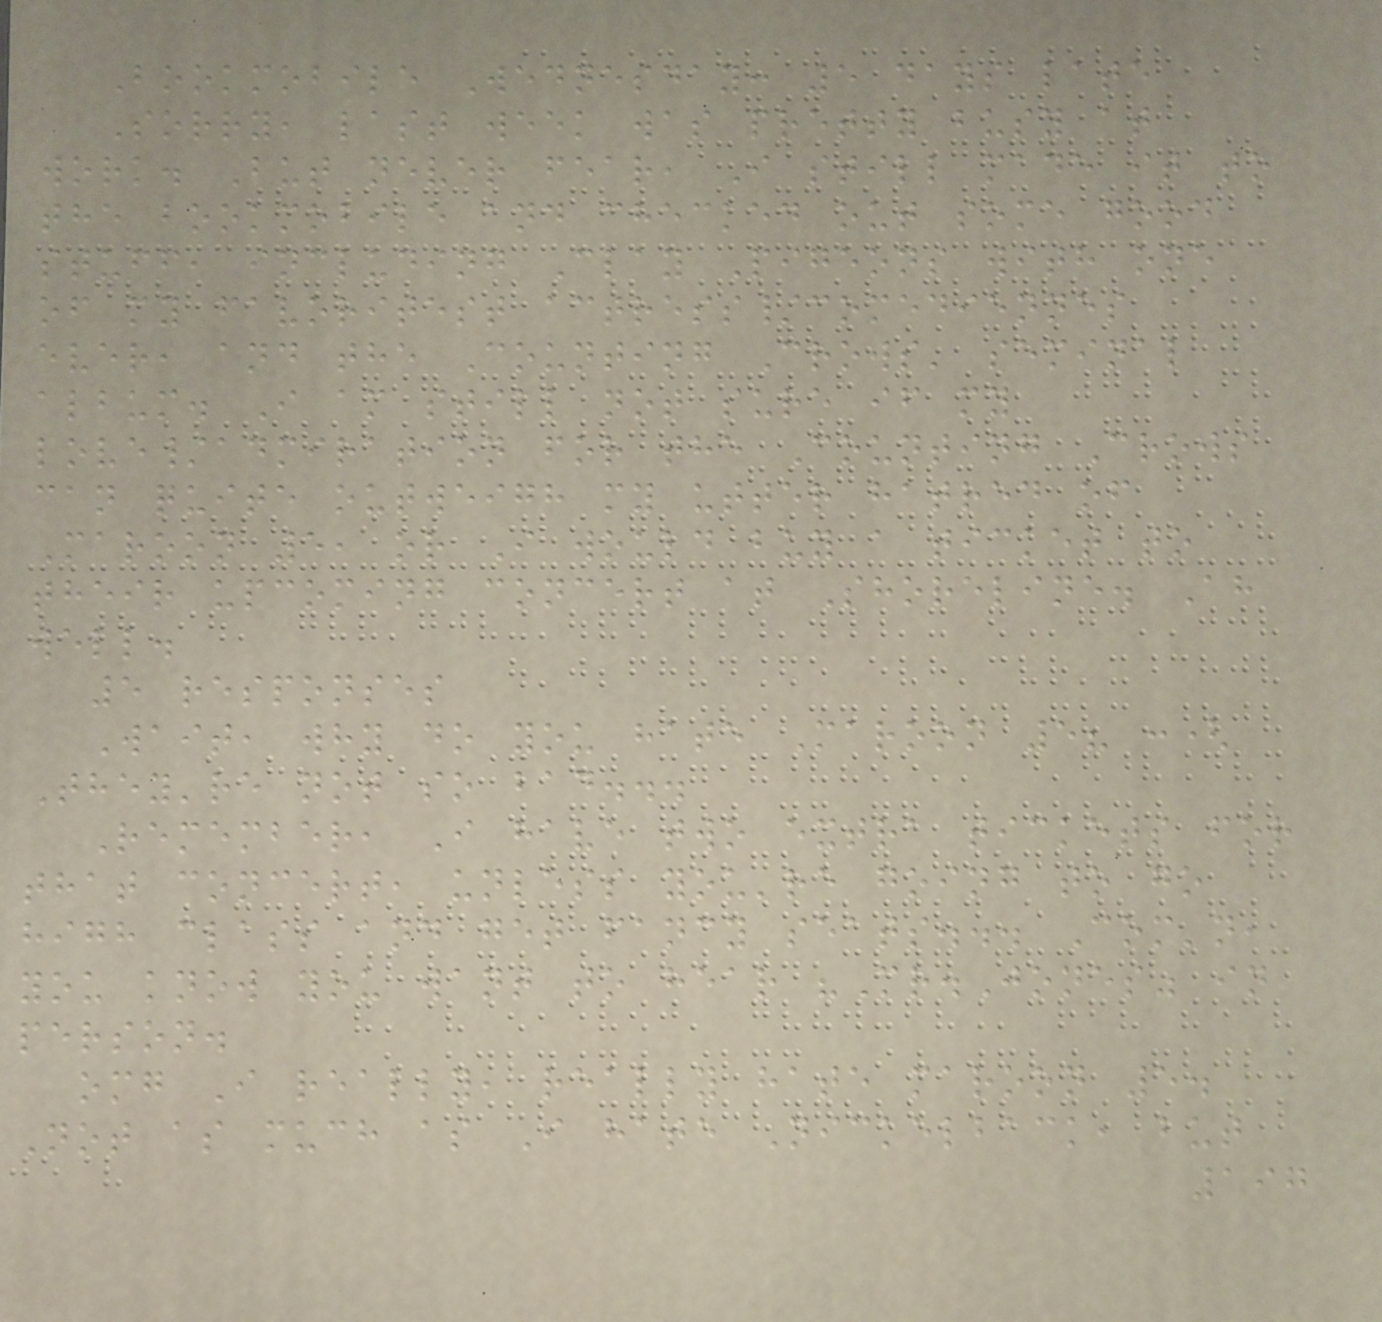Bookmobile Wednesday: 5 days late
Sorry, last week was pretty busy at
work. But never fear, I still made it to
the bookmobile and checked out some good
stuff, including Clay Pigeons with one
of my favoritest actress/comediennes
ever, and the Counting Crows' seminal
album. I am still not sure if my
love/admiration for the Counting Crows
can quite outweigh my utter hatred of
Maroon 5, or I would buy a ticket to
their upcoming concert at Shoreline. Ah
well.
5 responses
Wait, why do you hate Maroon 5? :(
They're not so bad...
Remember, I have two extra tickets for
that concert, unless you're going to go
high class and get fancy seats... Com'n,
you know you want to hear "Mr.Jones" in
person.
omg I really, really hate maroon 5.
Not as much as I hate Nickelback, but
197
